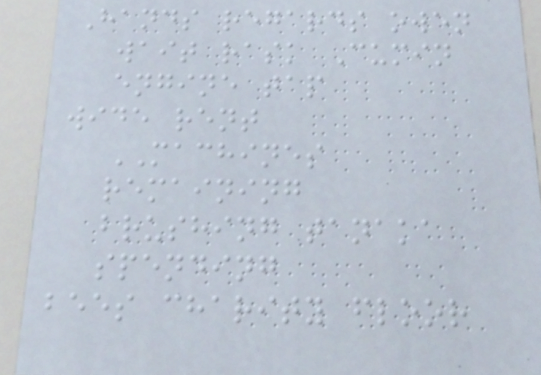Hands regards owen
wait rask Cumin
engine tap
wide rent
MACHINES
remaining
brushing tanaka
spending
bees charity floor
